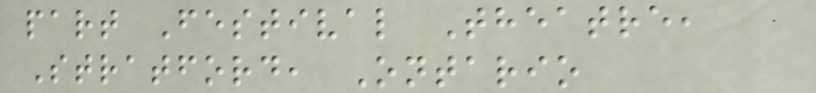part Festival Theatre,
Stratford, Ontario
